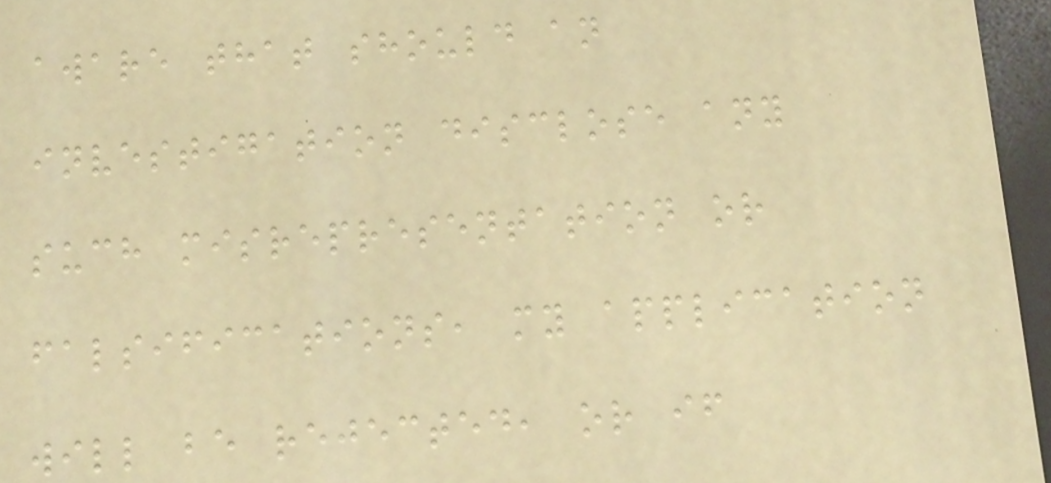aware that should an
investigation disclose any
such misrepresentation or
falsifications, my application
will be rejected, or if
